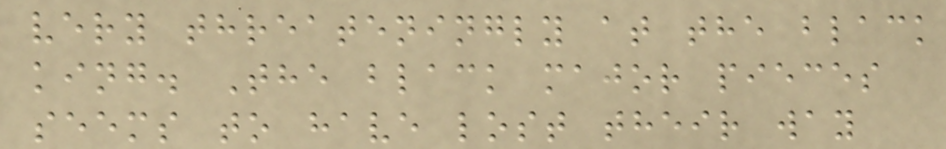very threateningly at the black
king. The black major pieces
seems to have lost their way
